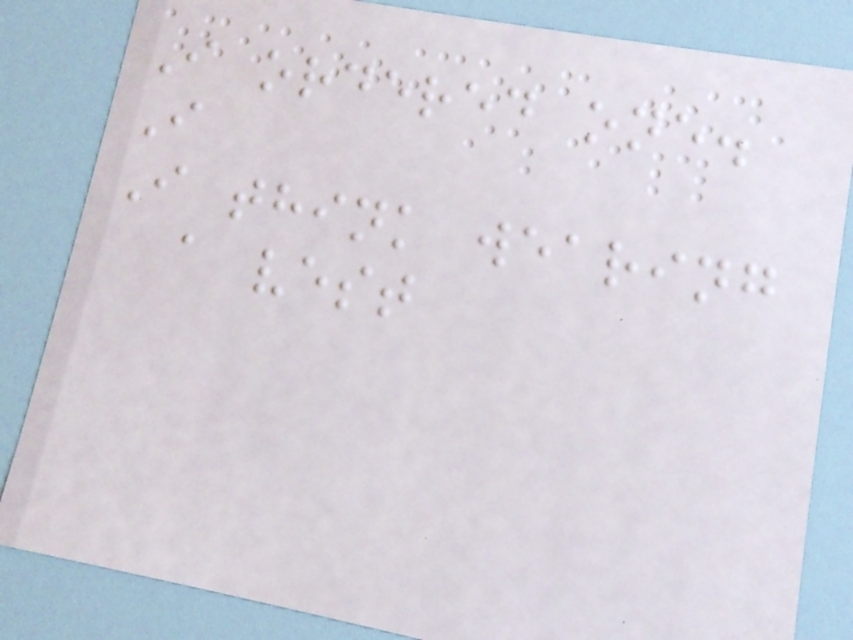I ordered one.
I
I think wearing
a vest
